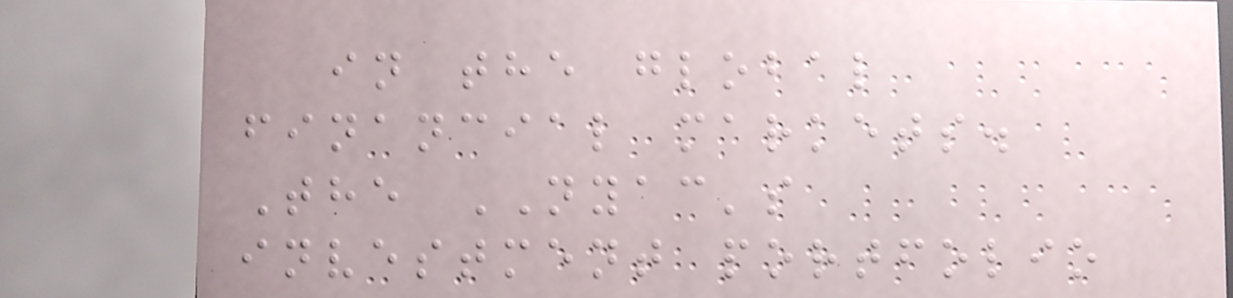in the global
financial markets.
The NYAC's
investment portfolio
